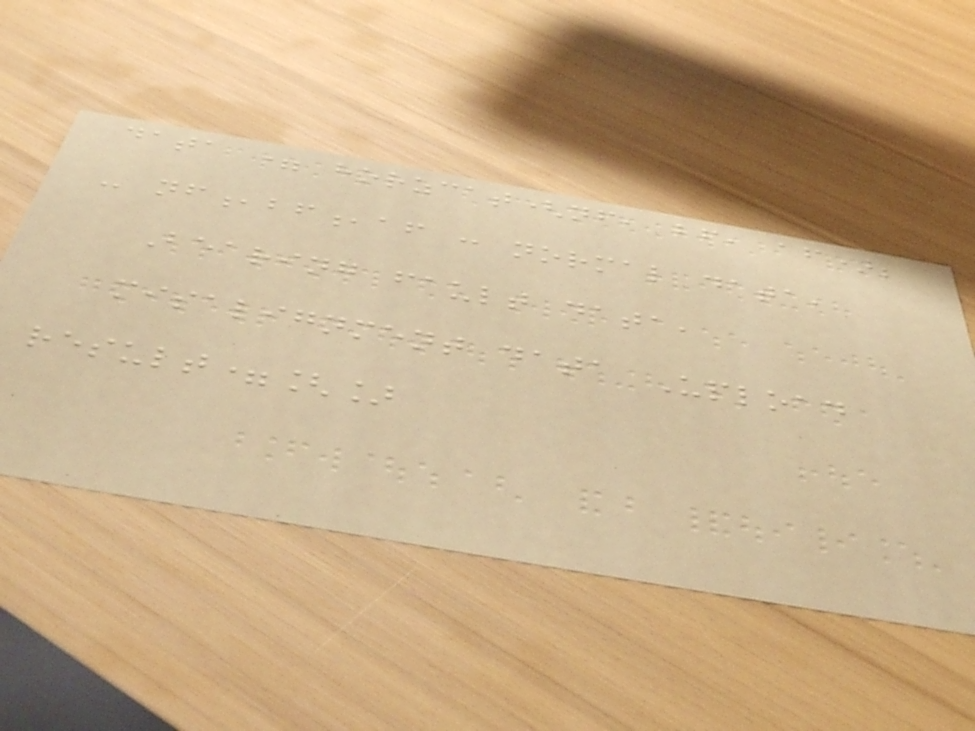data = horzcat(nf, bf, af);
- nf,bf,af : normal data,
Bearing fault data,
misalignment data Upload
result=[]
